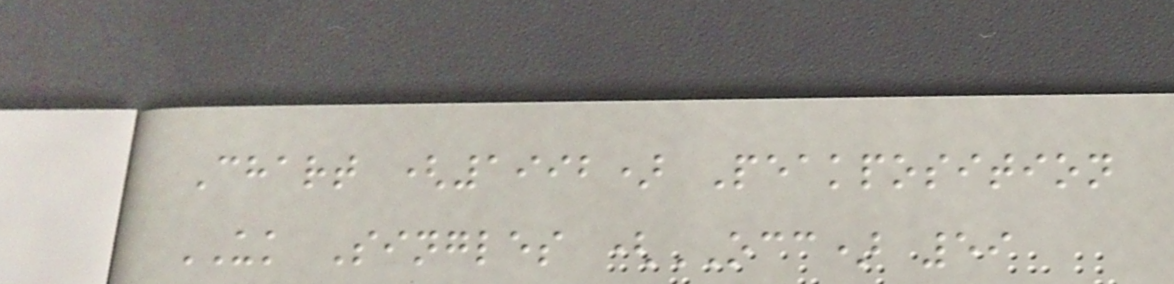Chart (1992) Peakposition
UK Singles (OCC) 59
